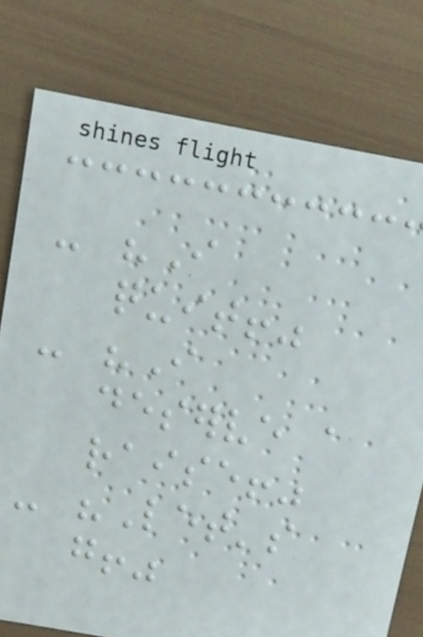- "I
quit!"
- "I
deserve a
raise!"
- "Let's
go!"
